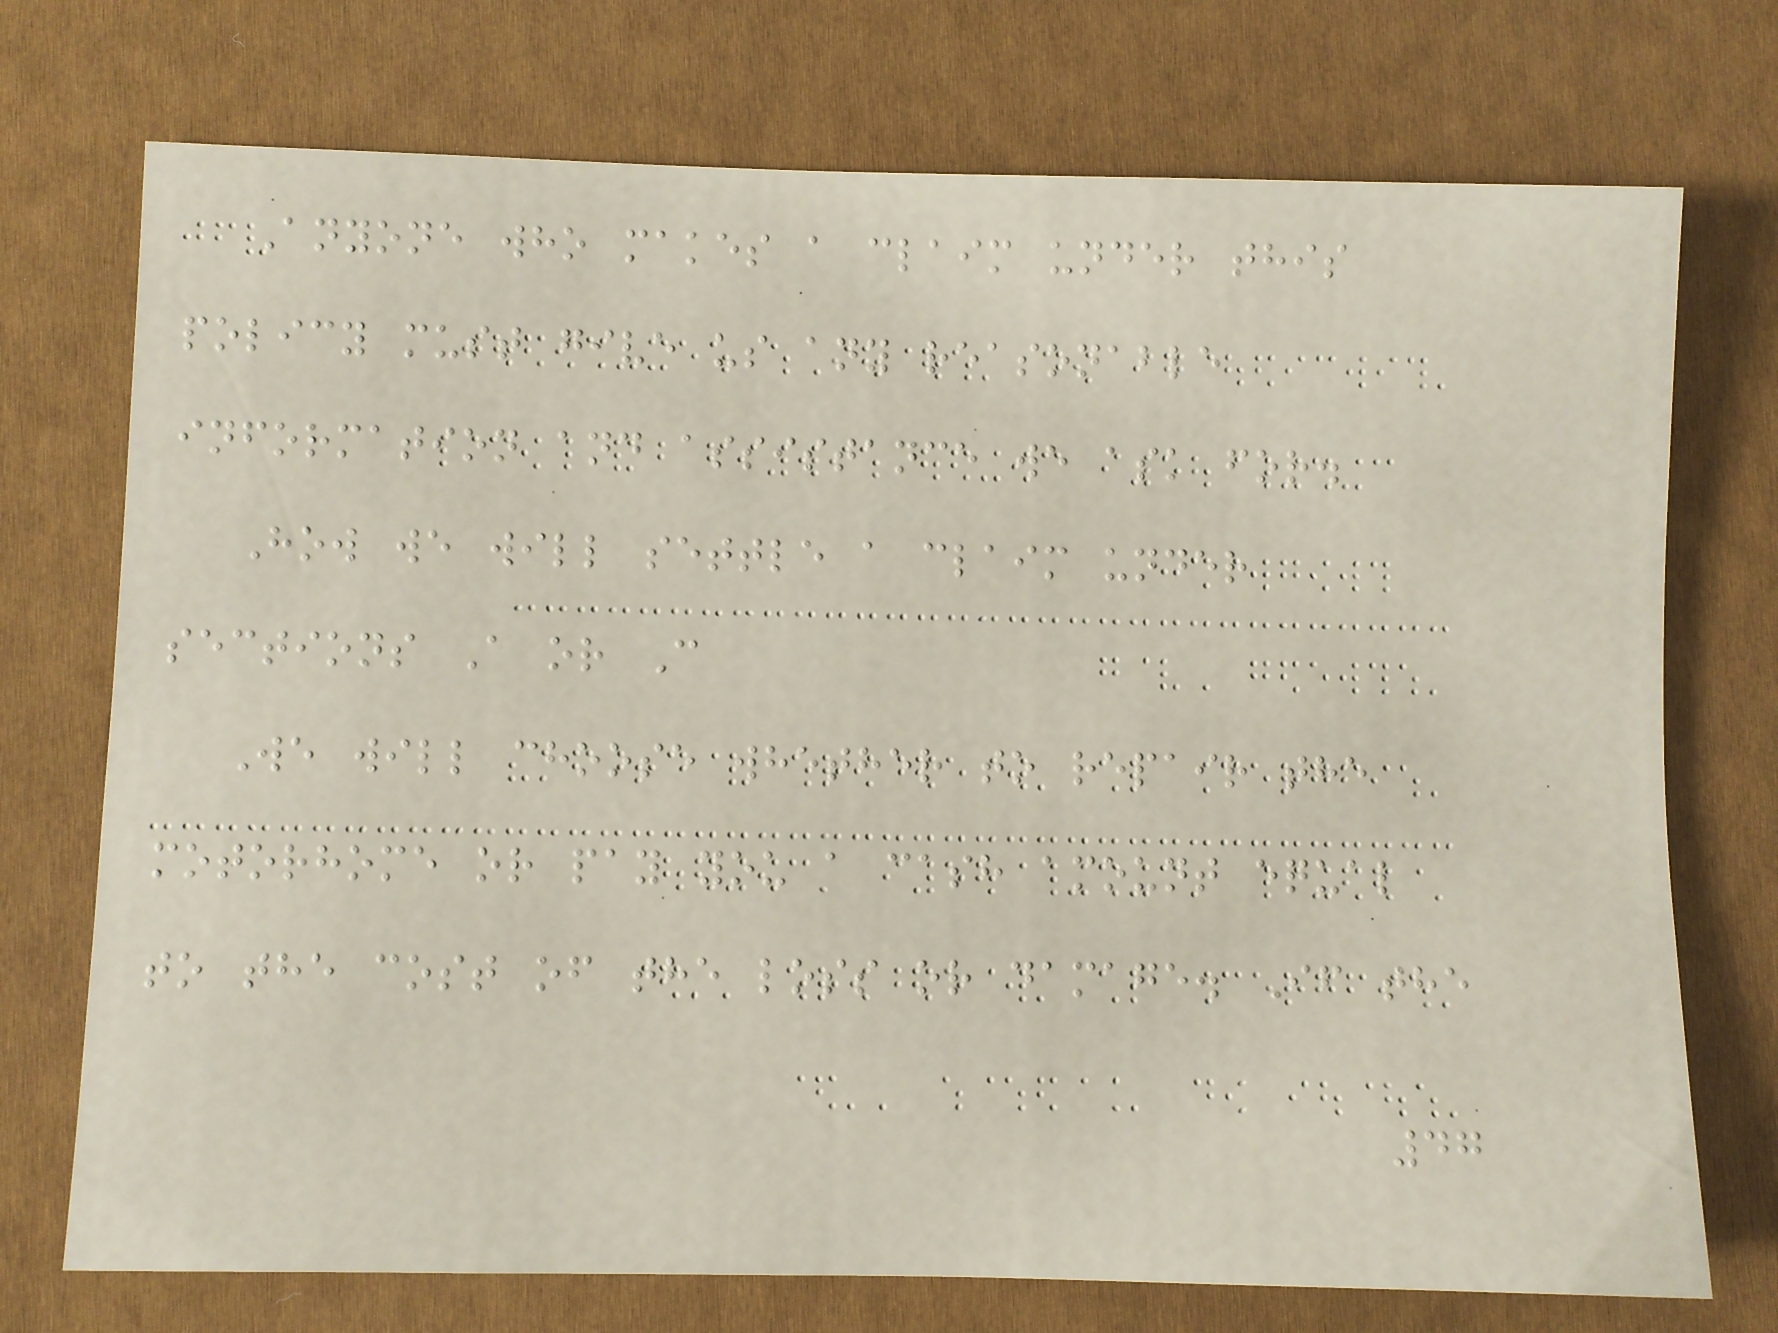Anyone who makes a claim under this
policy must give us any reasonable
information and assistance we ask for.
How we will settle a claim under
sections A or C
We will choose whether to repair the
motorhome or pay you a cash amount equal
to the cost of the loss or damage. If the
47
